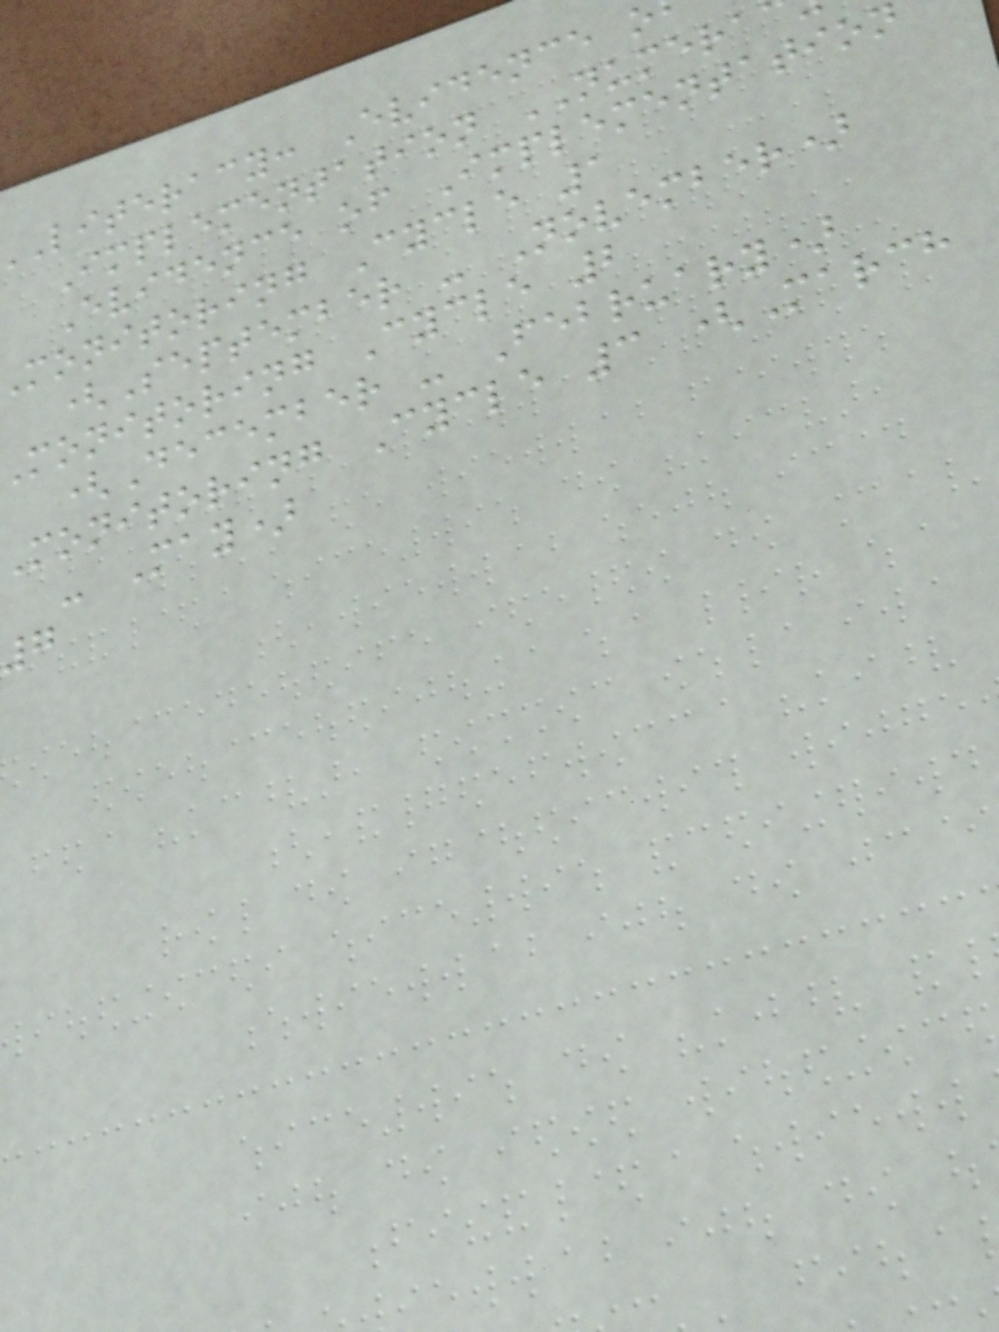literacy: Evidence o
Implementation NUMERA
Evidence of Implementation
monitoring Cycle 1
(September - November)
monitoring Cycle 2
(December - February)
Monitoring Cycle 3 (March
- May)
7
